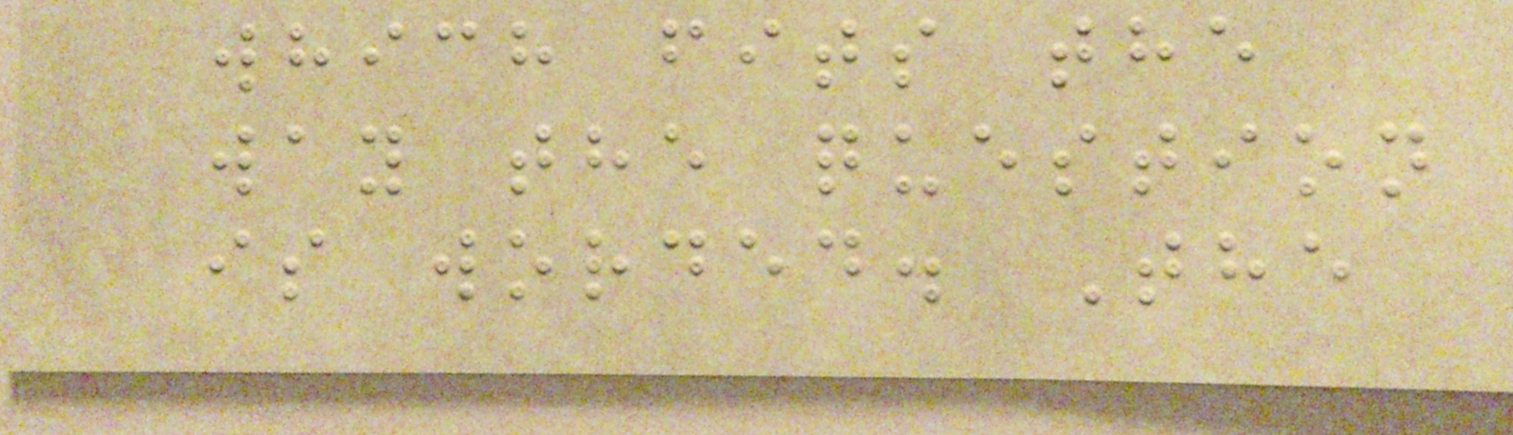which fits the
way the question
is worded. The
